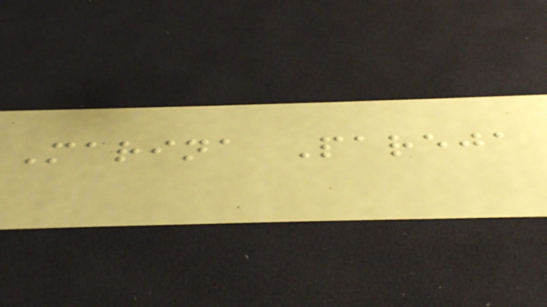Marina Pareja
